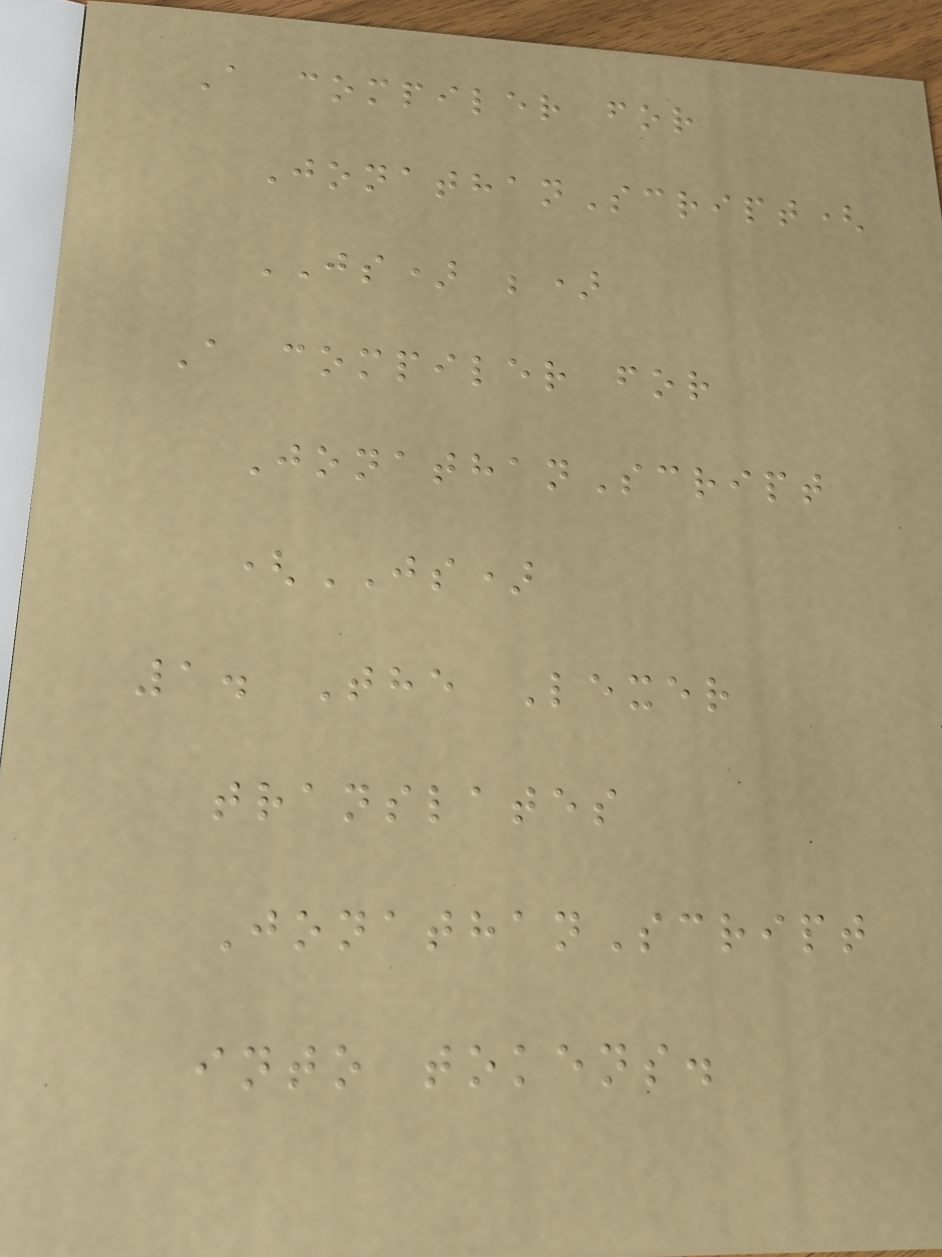A compiler for
JonathanScript(
JS) ;)
A compiler for
JonathanScript
(JS)
1. The Lexer
translates
JonathanScript
into tokens.
